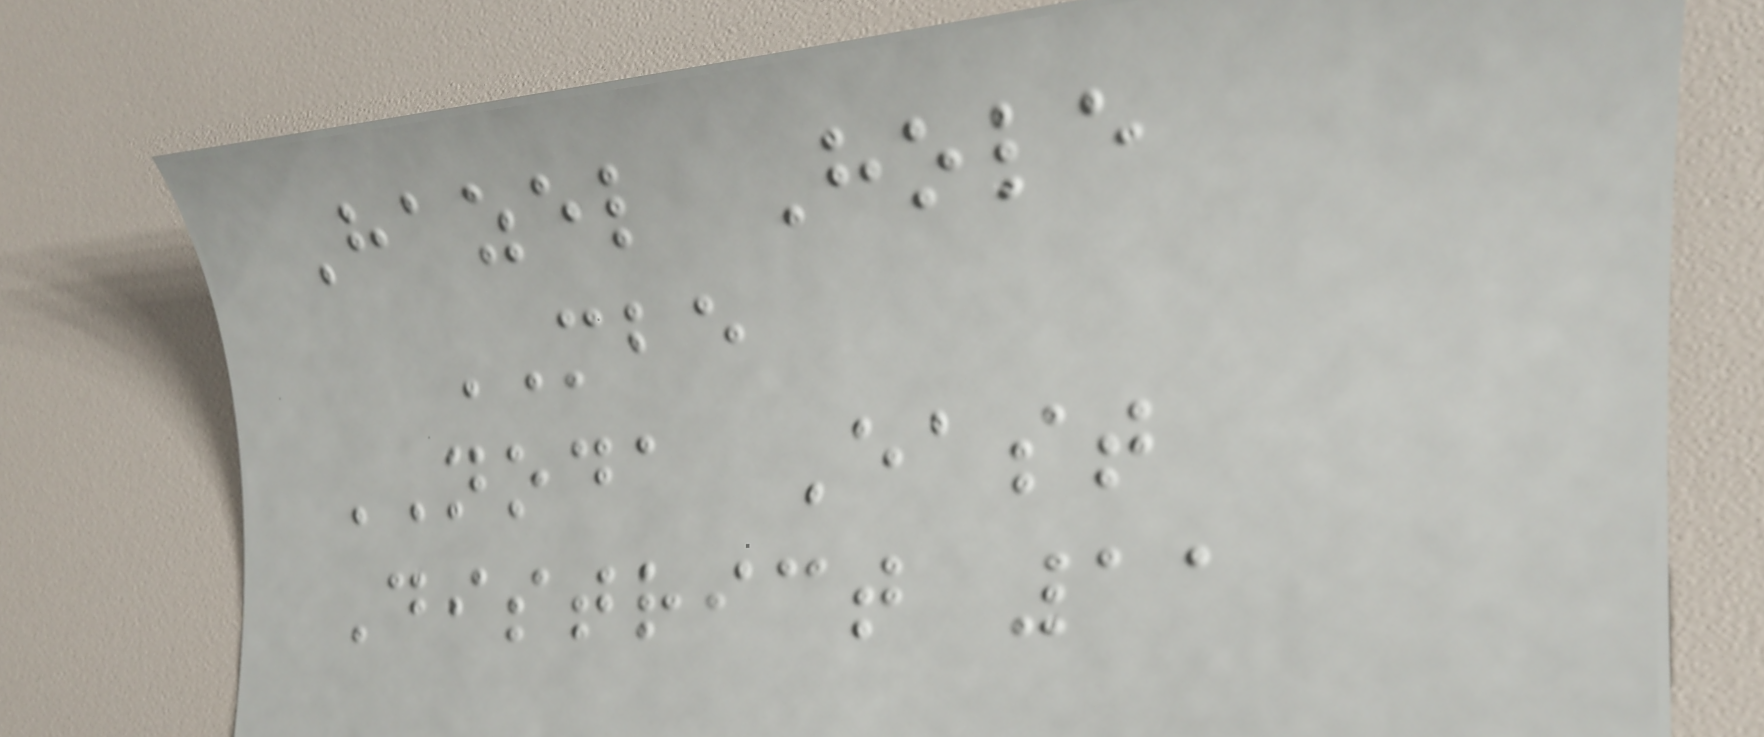Hazel Hole
MBE
NODA East
District 11
